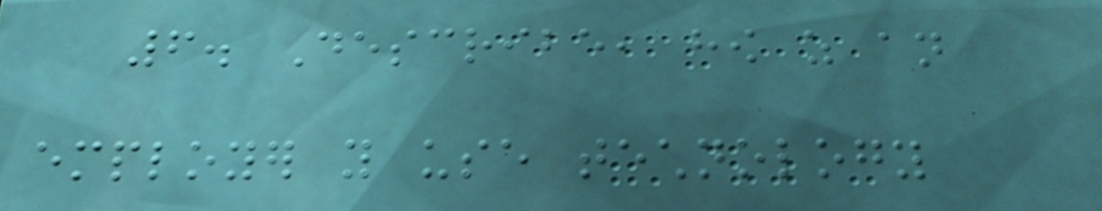6. Describe, how as an
employer you use technology
